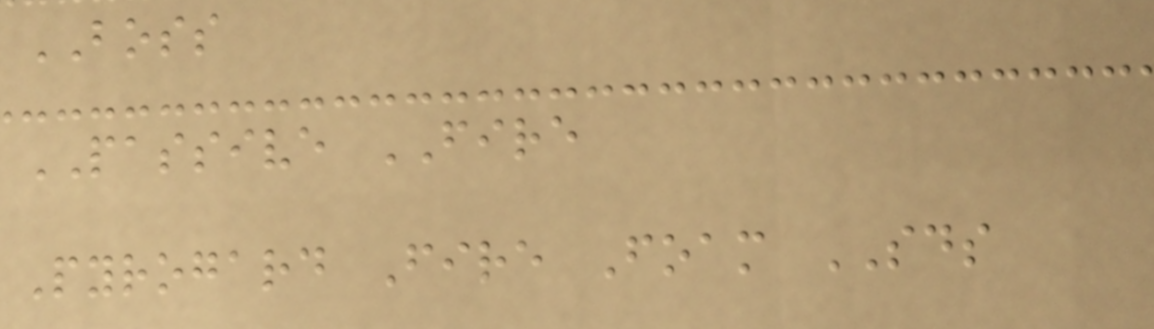BOSS
PASSIVE FIRE
Pyrogard Fire Foam SDS
